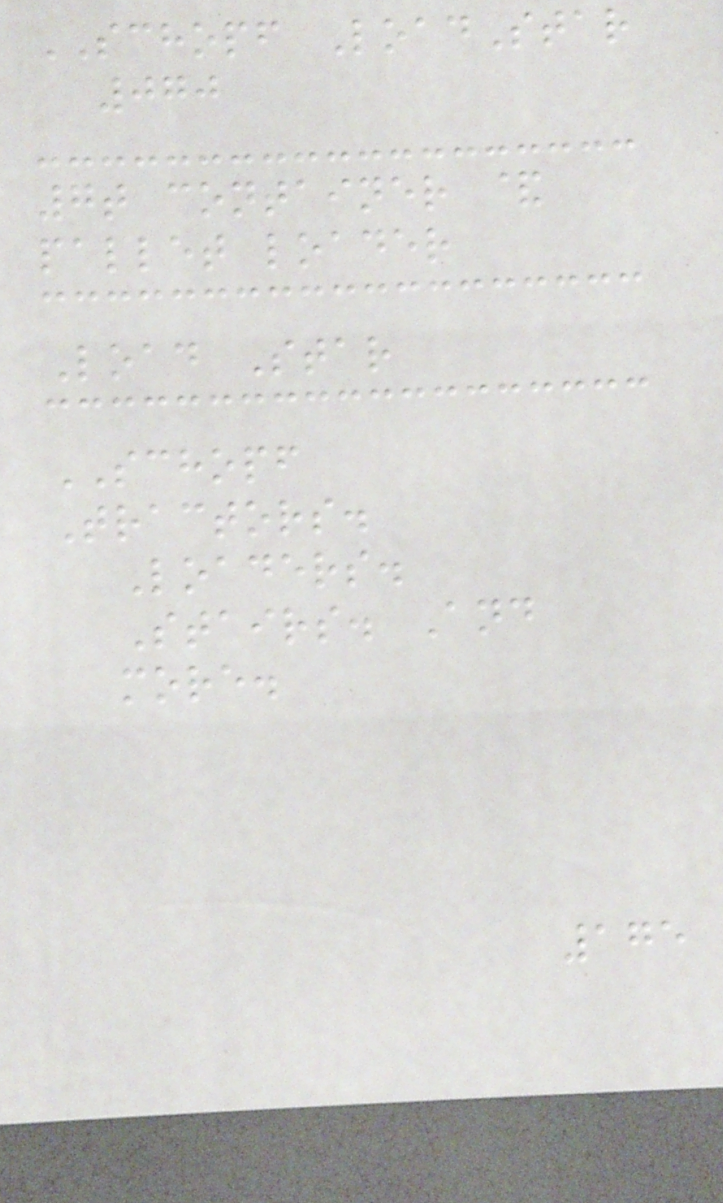SCHOPF LoadStar
070
7t container &
pallet loader
Load Star
SCHOPF
Tractors.
Loaders.
Stairs. And
more.
175
